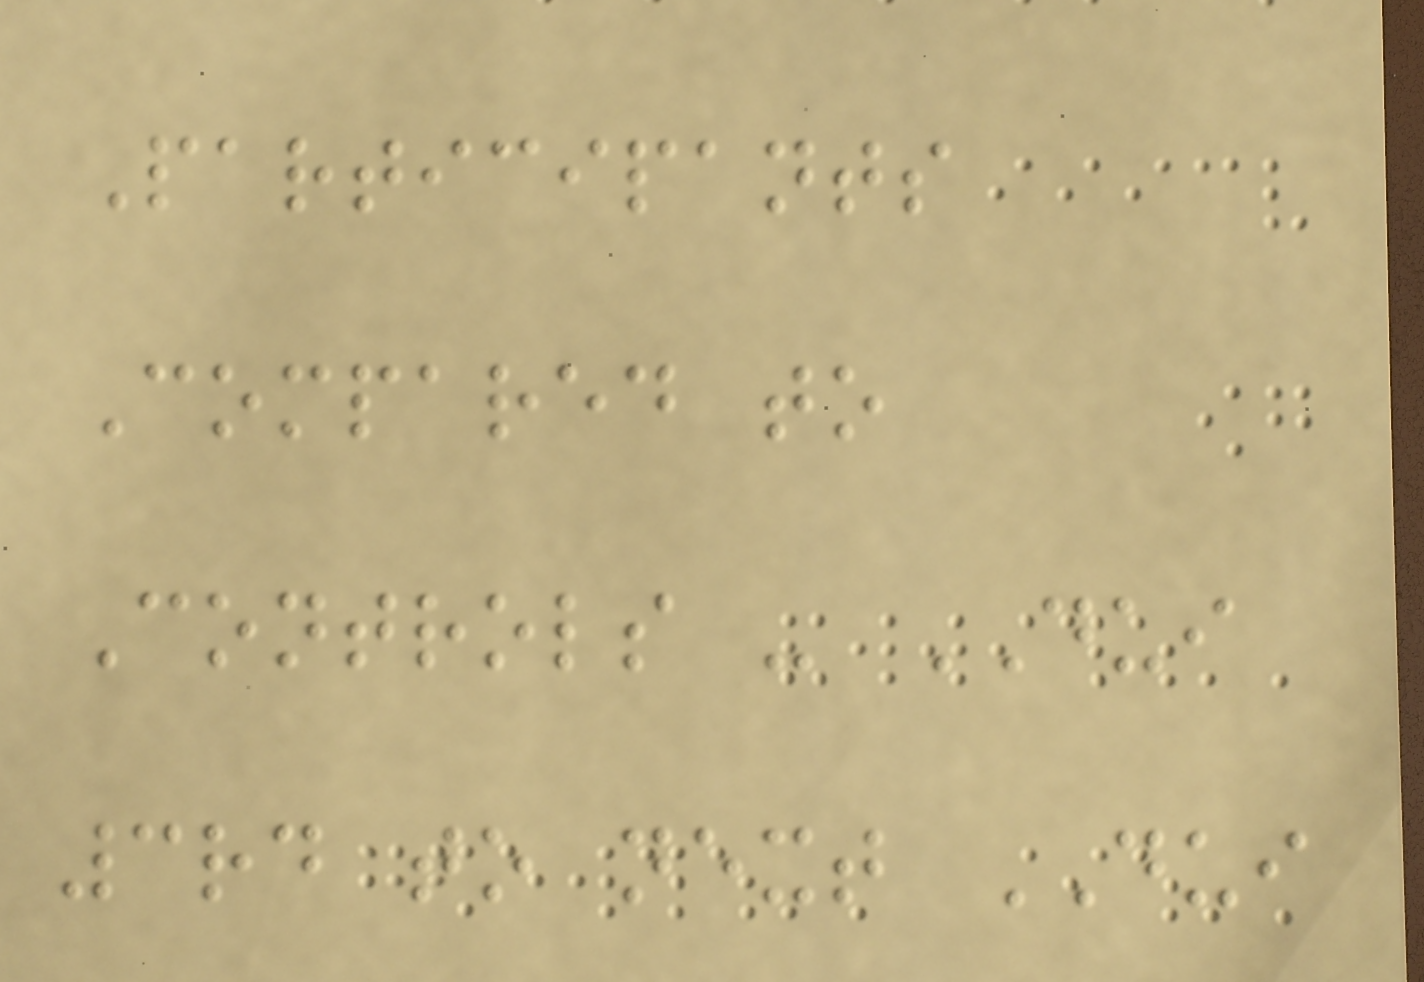Participants
Compared to
Controls - DUI
3rd to next DUI
